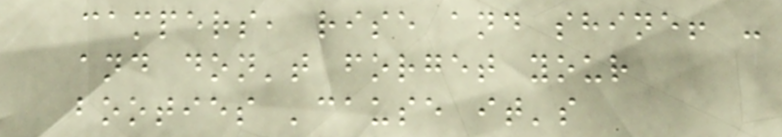campers, rise and shine! -
and don't forget your
booties 'cause it's
